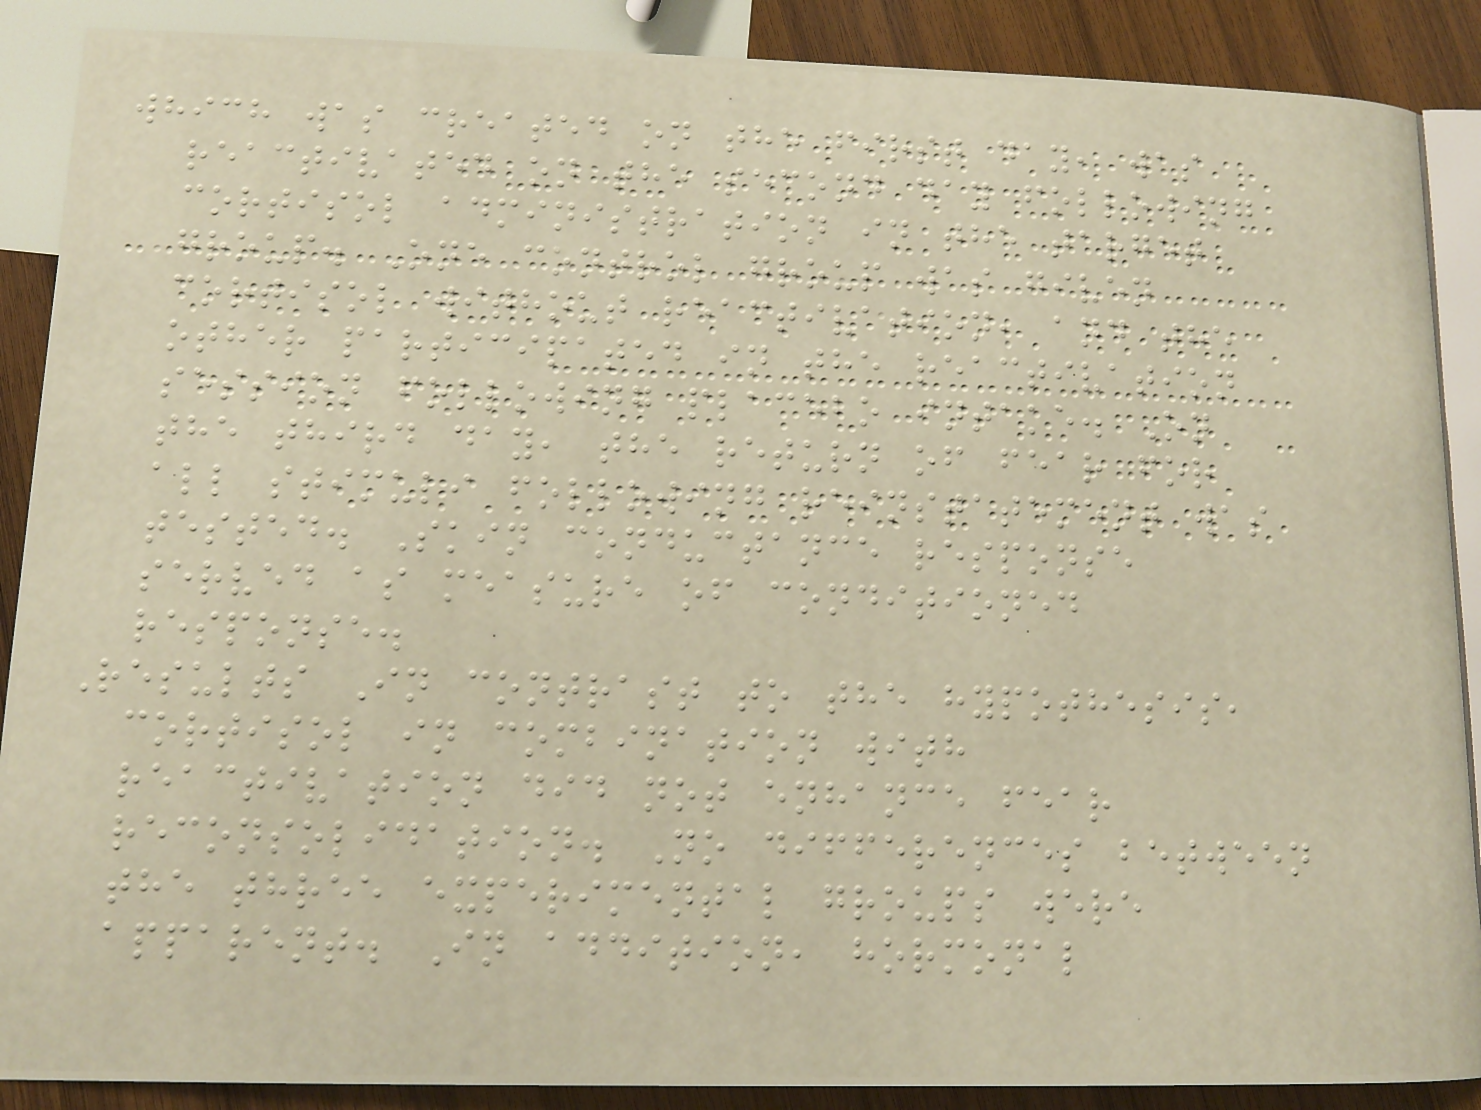which was created on the first day, was
reactivated on the second day following
cortisol administration in the target
group. One control group was given
cortisol without reactivation, and the
other participated in the reactivation
session following placebo intake. On
the third day, the return of fear for
all stimuli following reinstatement was
tested. Skin conductance response
served as measure of conditioned
response.
Results In contrast to the hypothesis,
cortisol in combination with
reactivation did not enhance fear
reconsolidation. No differences between
the three experimental groups were
apparent. In addition, hormonal
